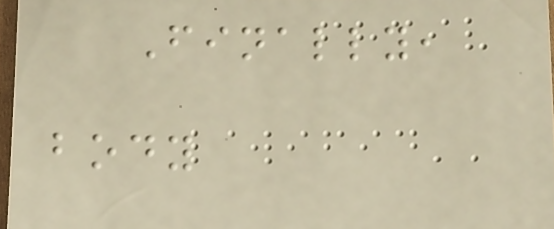Finally,
body
